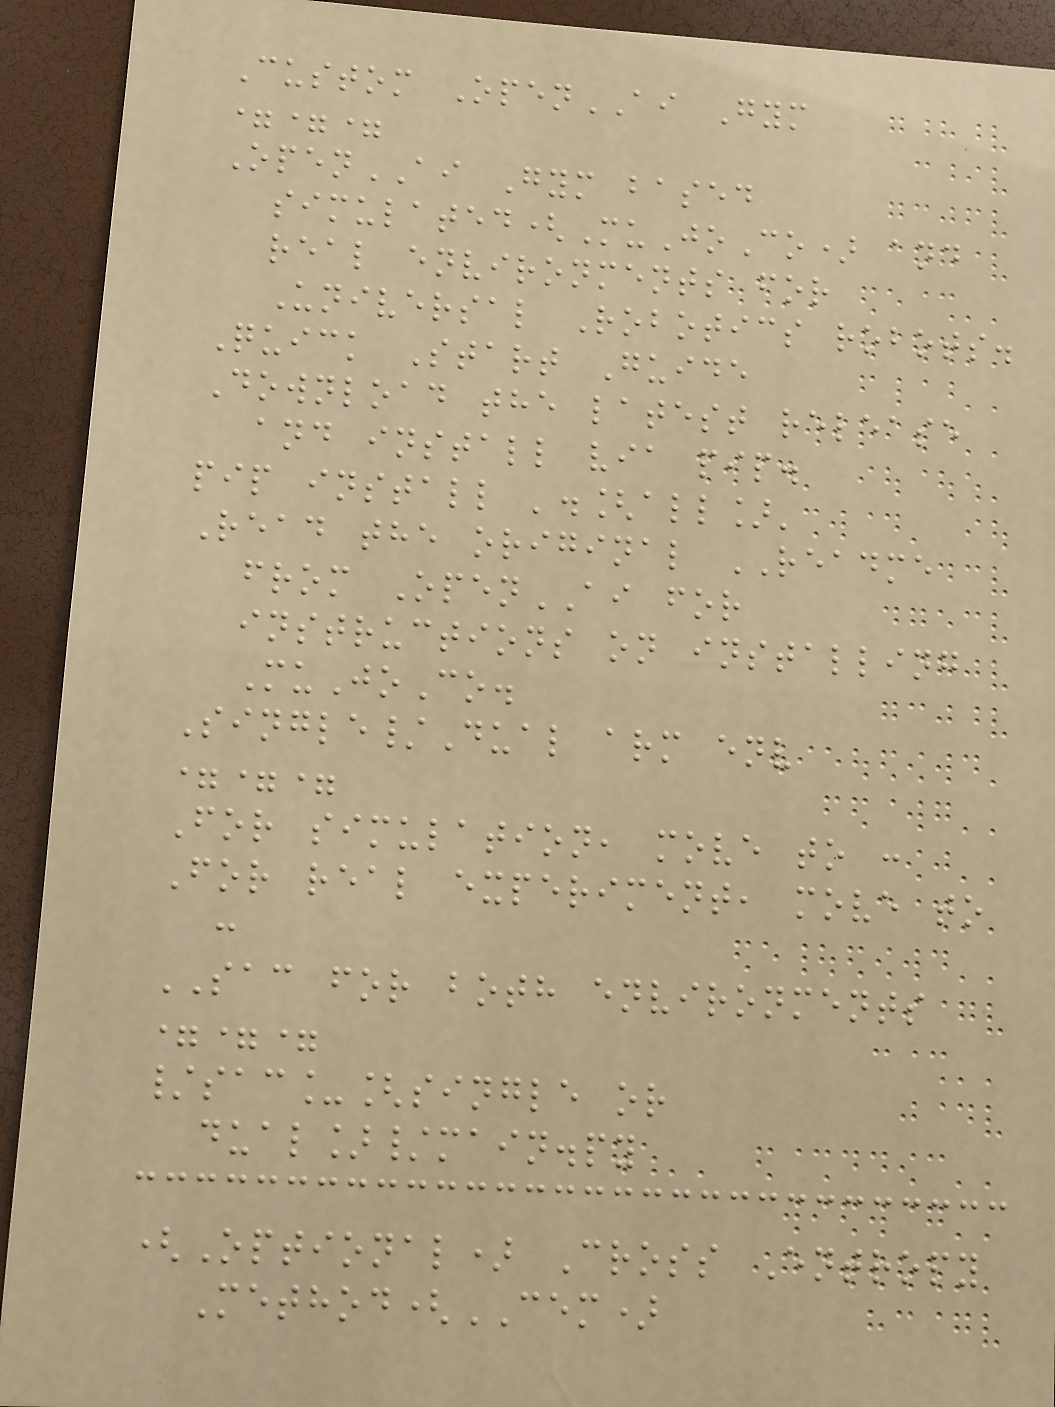Custom OpenAI Gym
===
OpenAI Gym based
simulated(MuJoCo) and
real environments for
Universal Robotics robots.
Quick Start Guide
Download the latest release
and install via pip.
pip install '.[all]'
Read the original README
from OpenAI for
instructions on installing
MuJoCo.
Single/Dual arm env
===
For simulation, move to :
For real experiment, move to
:
SAC for both environments
===
/sac_[single or
dual]/main.py
(Optional) Cross Entropy
Method(CEM)
